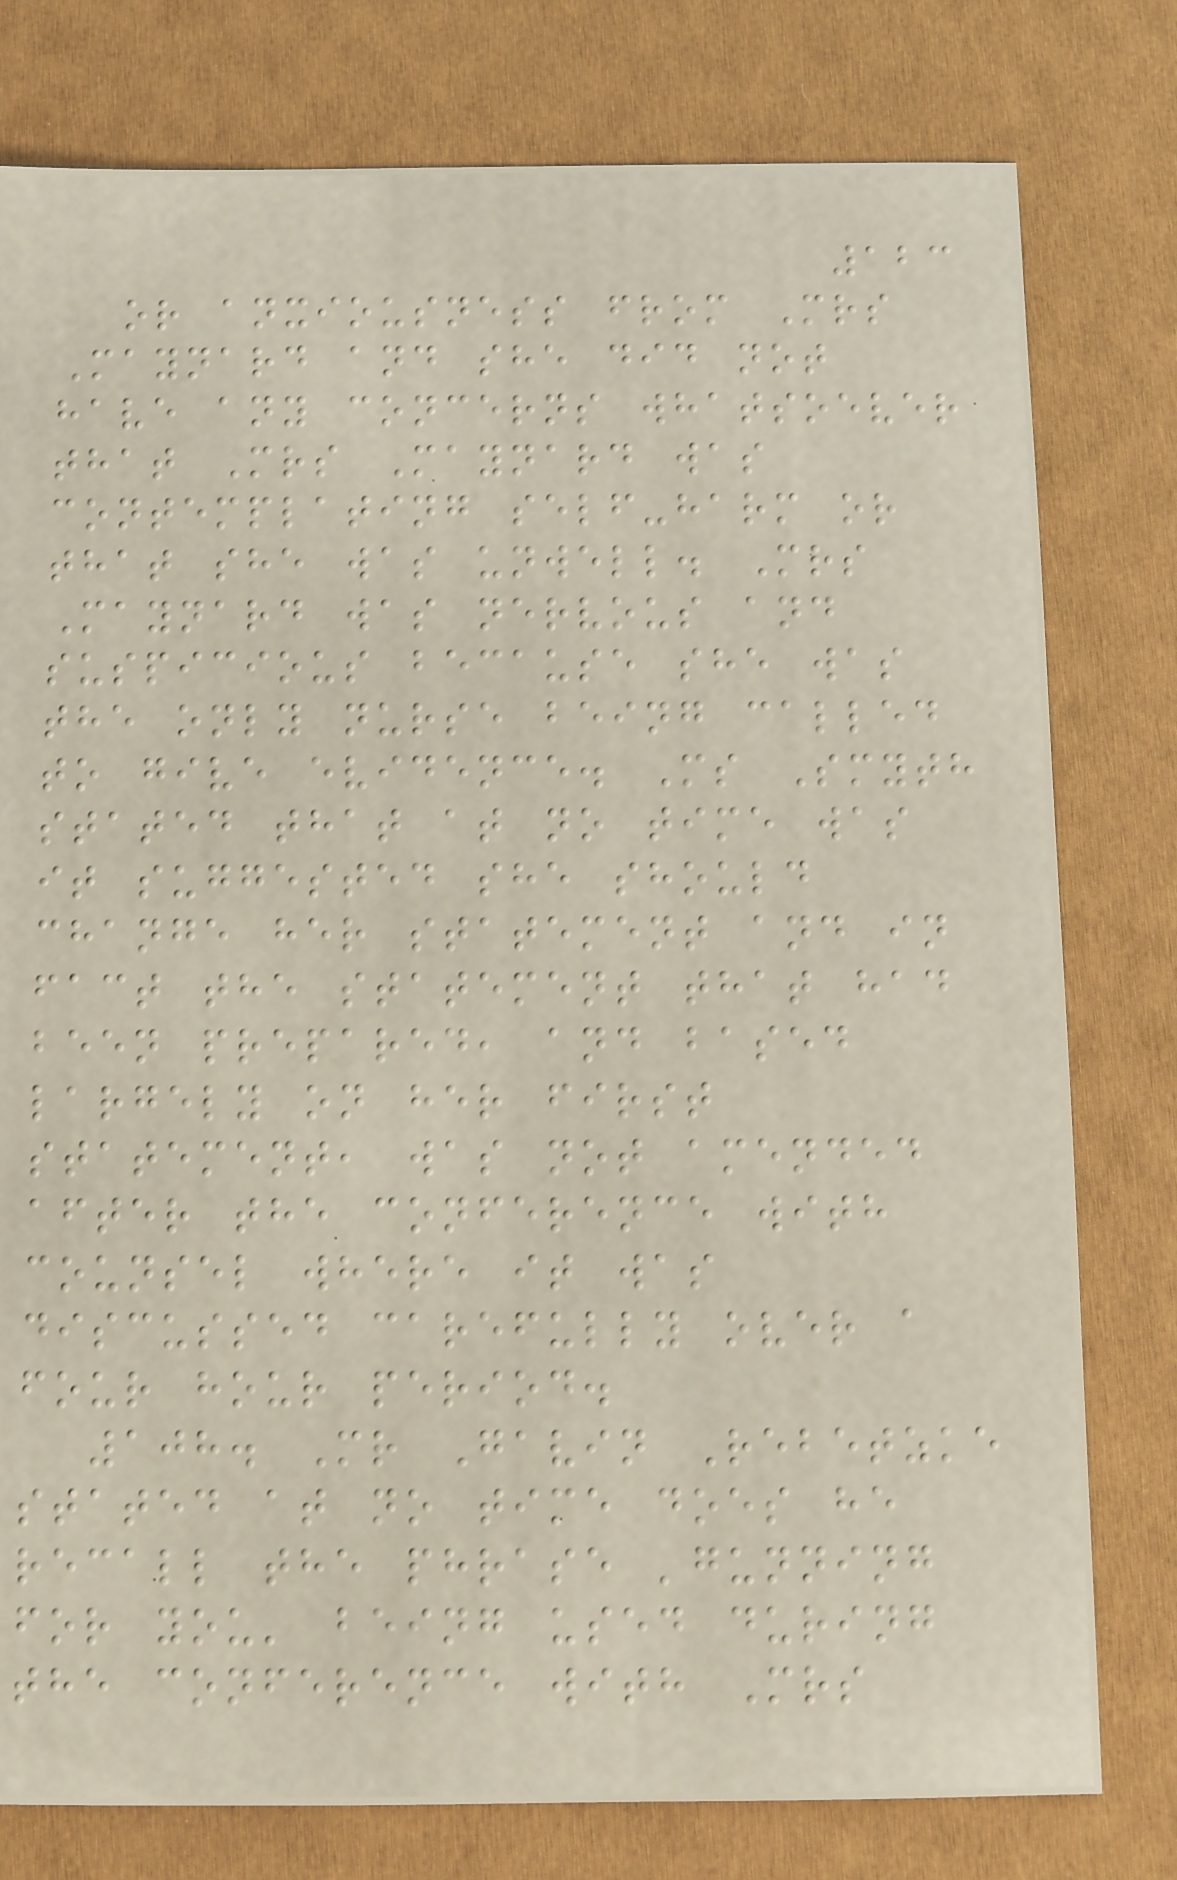123
or anxiousness from Mrs
Maynard and she did not
have any concerns whatsoever
that Mrs Maynard was
contemplating self-harm or
that she was unwell. Mrs
Maynard was nervous and
suspicious because she was
the only nurse being called
to give evidence. Ms Smyth
stated that at no time was
it suggested she should
change her statement and in
fact the statement that had
been prepared, and based
largely on her first
statement, was not amended
after the conference with
counsel where it was
discussed carefully over a
four hour period.
108. Mr Gavin Rebetzke
stated at no time does he
recall the phrase 'gunning
for you' being used during
the conference with Mrs
